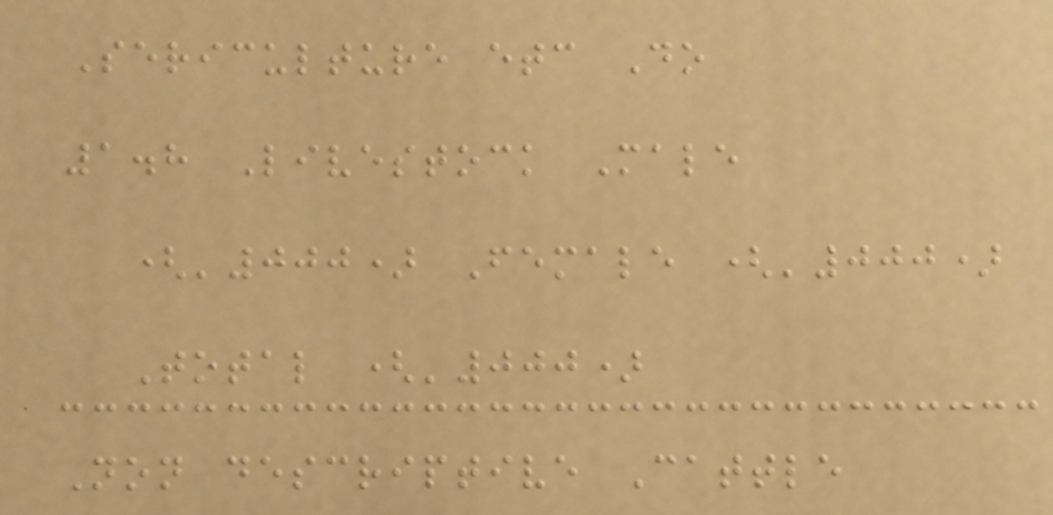Sericulture etc Do
1.8 Livestock Male
('000) Female ('000)
Total ('000)
Non descriptive Cattle
